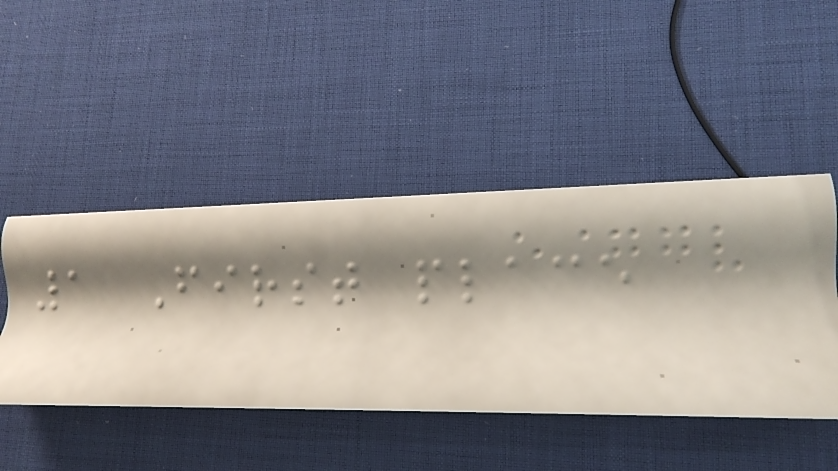1 First place
